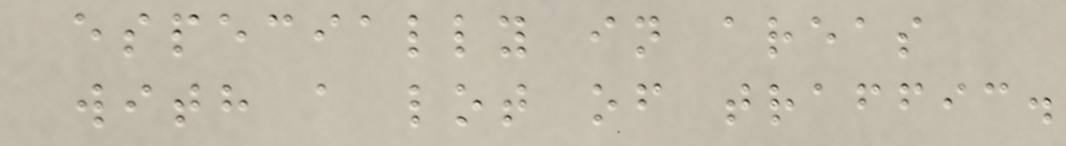especially in areas
with a lot of traffic.
